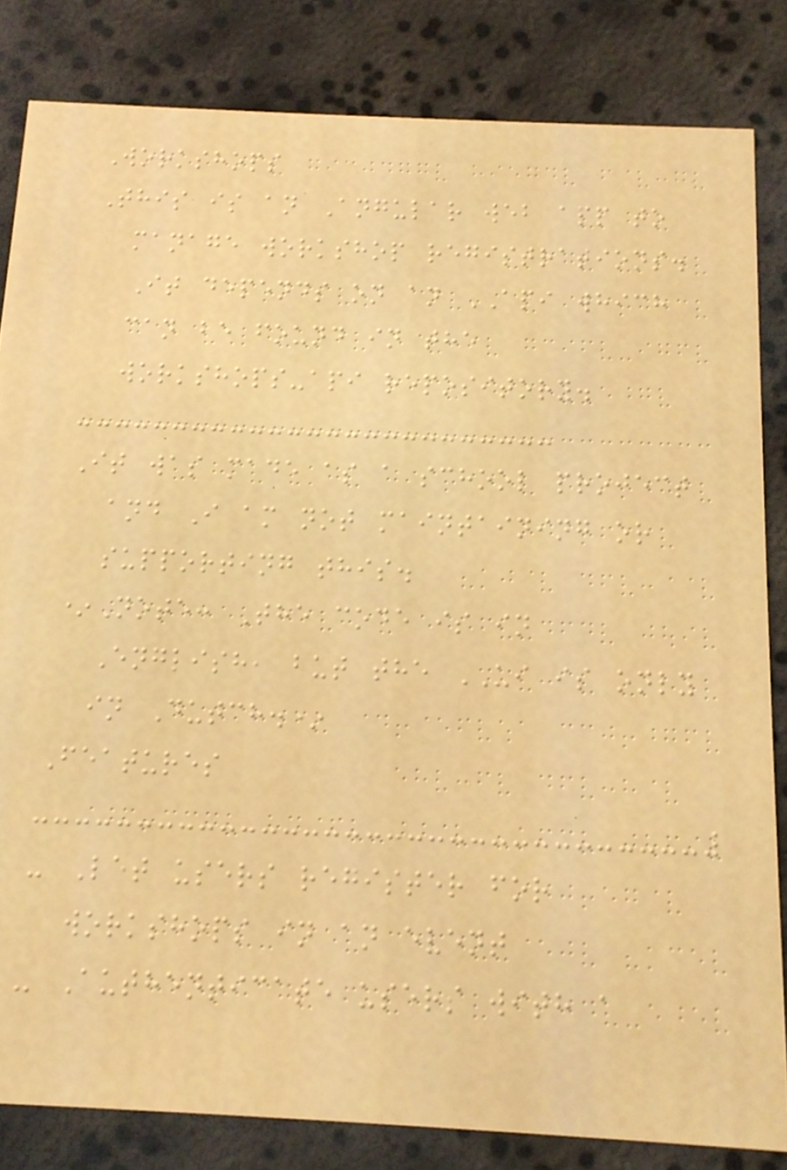Workshops
This is an Angular web app to
manage workshop registrations.
It depends on an API which
can be found in the
workshops-api repository.
It was made as a school project
and I am not maintaining or
supporting this.
*Note: The code is in
English, but the UI is only
in Dutch.*
Features
- Let users register for
workshops in an event
- Authenticate users with a
